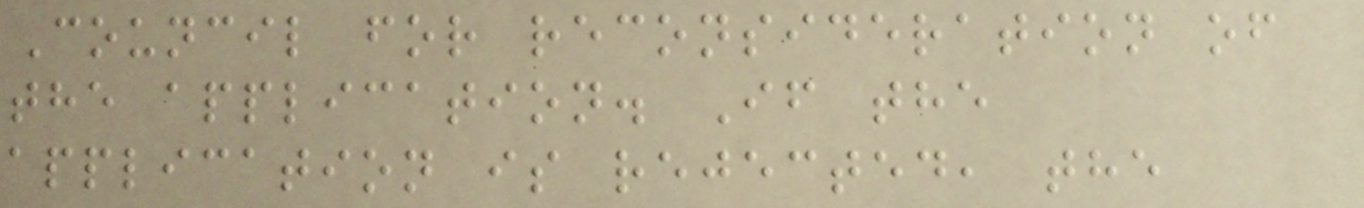Council for reconsideration of
the application. If the
application is rejected, the
